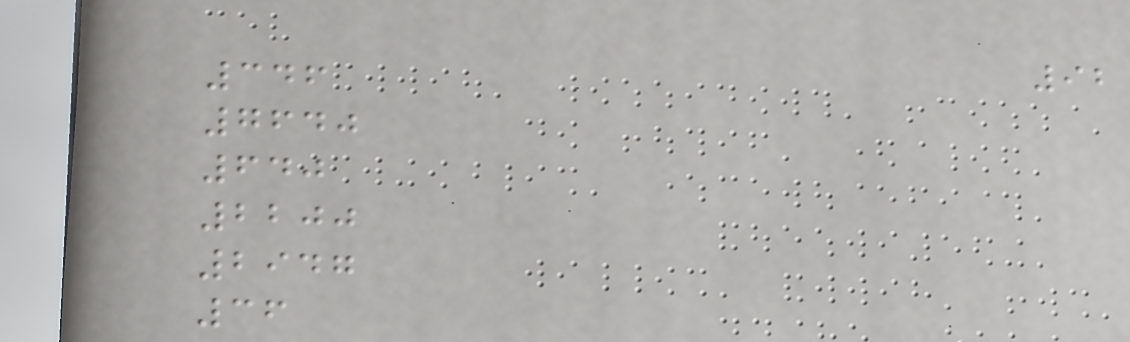92
346
7640
640
2200
2947
36
